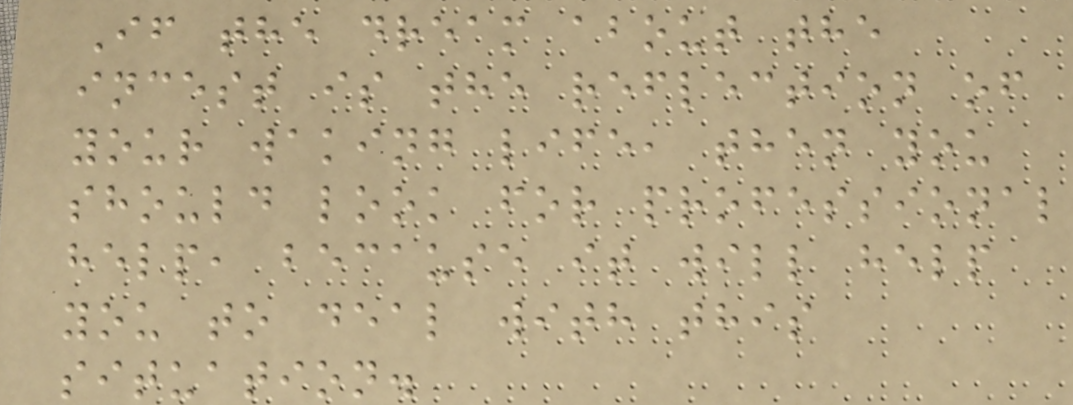If the dream about the
incest is the reflection of
your waking life, then you
should look for professional
help, because it will help
you to deal with this
situation.
